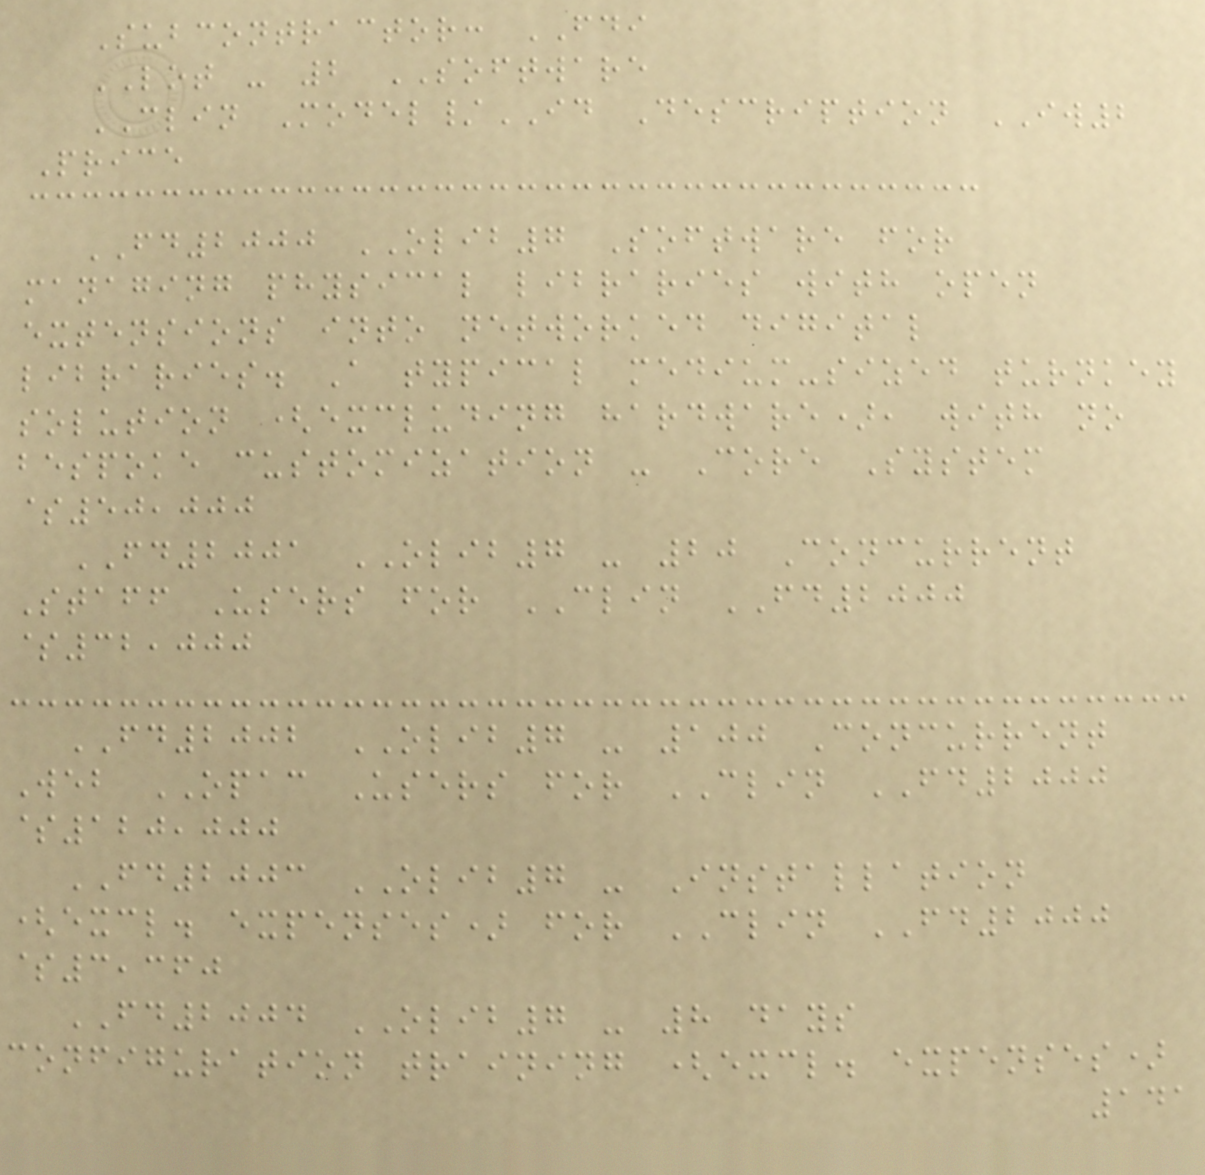Subcontractor: FDI
LOT - 2 SOFTWARE
CLIN Model/ID Description IW2
Price
FD2000 OLIB7 Software for
managing physical libraries with open
extensions into networked digital
libraries. A typical medium-sized turnkey
solution (excluding hardware), with no
bespoke customization - Core System
$50,000
FD2001 OLIB7 - 20 Concurrent
Staff Users for CLIN FD2000
$32,000
FD2002 OLIB7 - 100 Concurrent
Web OPAC Users for CLIN FD2000
$120,000
FD2003 OLIB7 - Installation
(excl. expenses) for CLIN FD2000
$3,360
FD2004 OLIB7 - 8 days
configuration training (excl. expenses)
141
